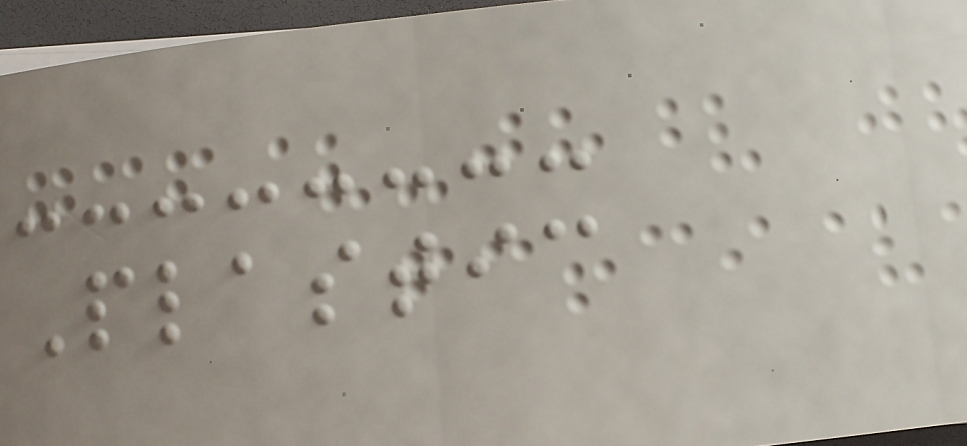Plastic
